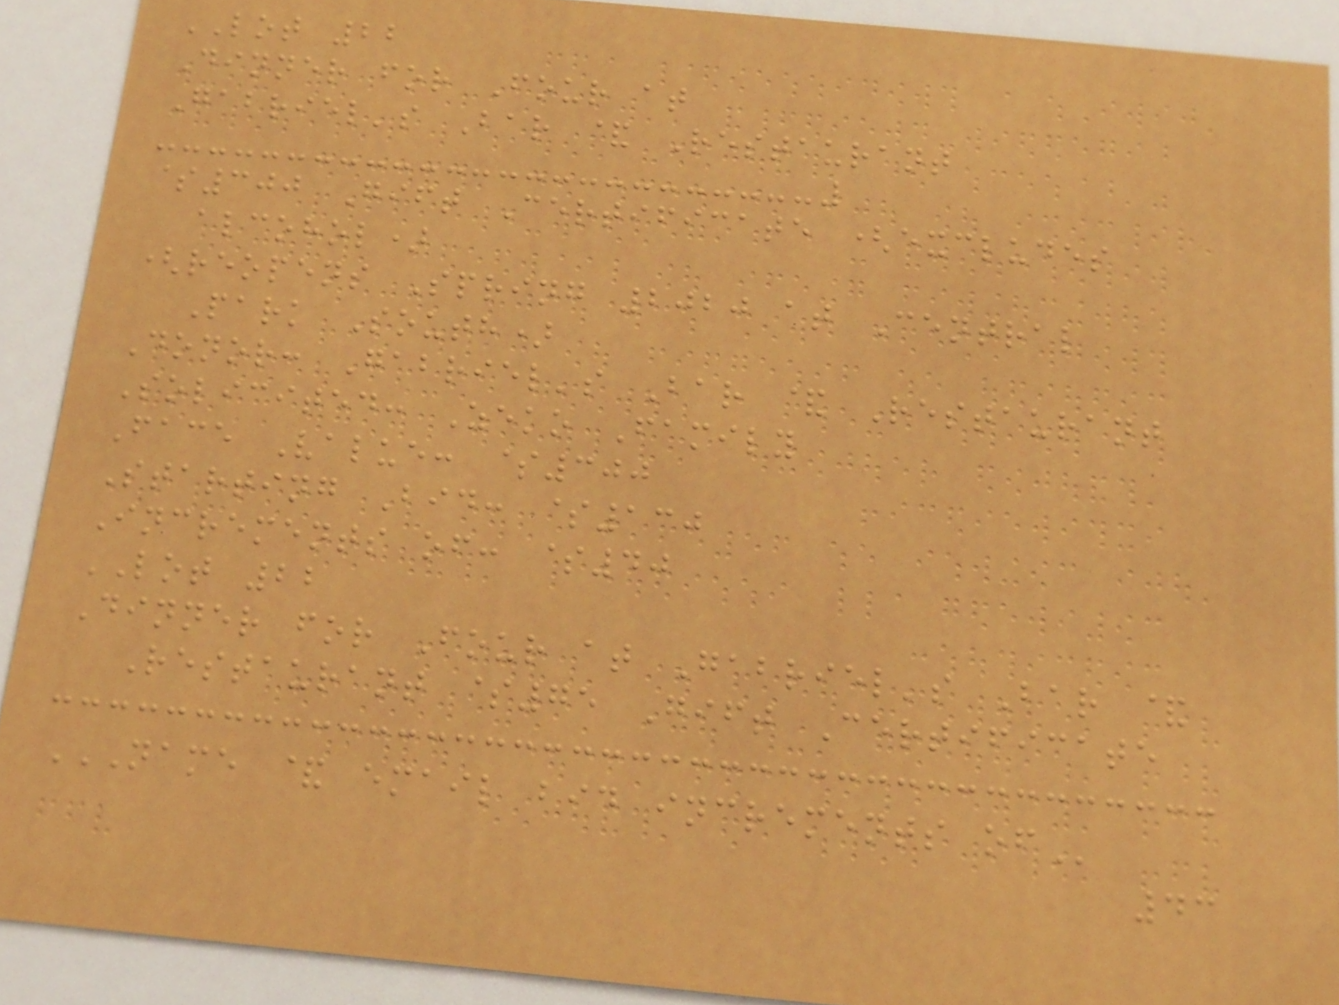LOT 22
Dinner for Four at
Gabriel's Bar & Restaurant
$300 Gift Certificate (excludes
alcohol)
(reopens Spring 2020 at Central
Park South)
Donor: Gabriel's Bar & Restaurant
Solicited: Zeko Family
Face Value: $300
Starting Bid: $130
Increments of: $40
LOT 22
Dinner for Four at Gabriel's Bar &
Restaurant $75 Gift Certificate
NAME & EMAIL BID INCREMENTS OF
43
